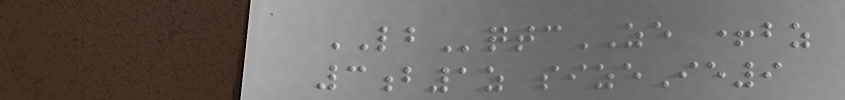LBqtcZE +bz
3b1z sizeIe9
